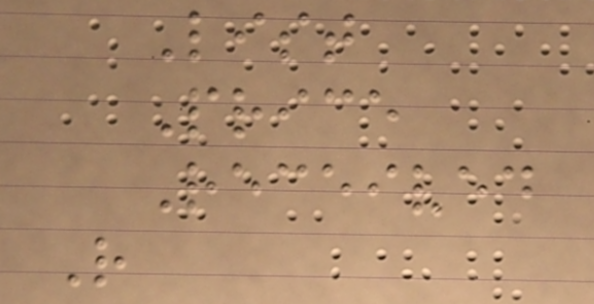List
Price
Received
R
